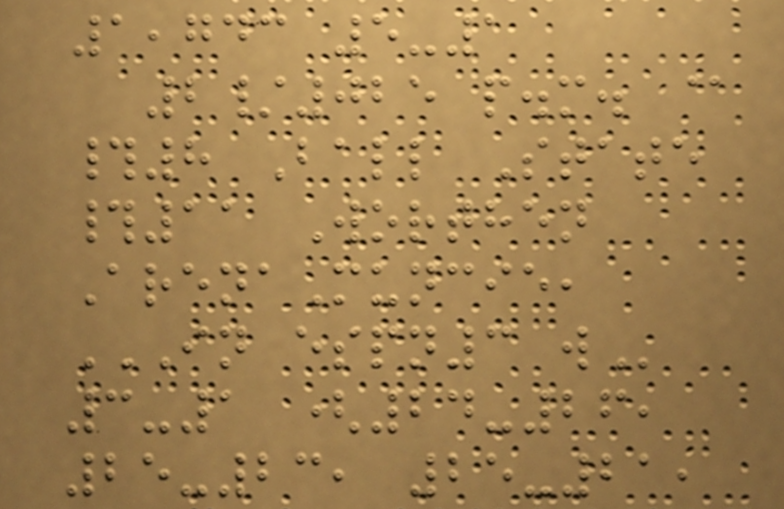1,743 5-1
2/025 p.m. @
#8 Ball State
#11 Worthen
ArenaMuncie,
IN ESPN3 W
3-1 (24-26,
25-23, 25-21,
